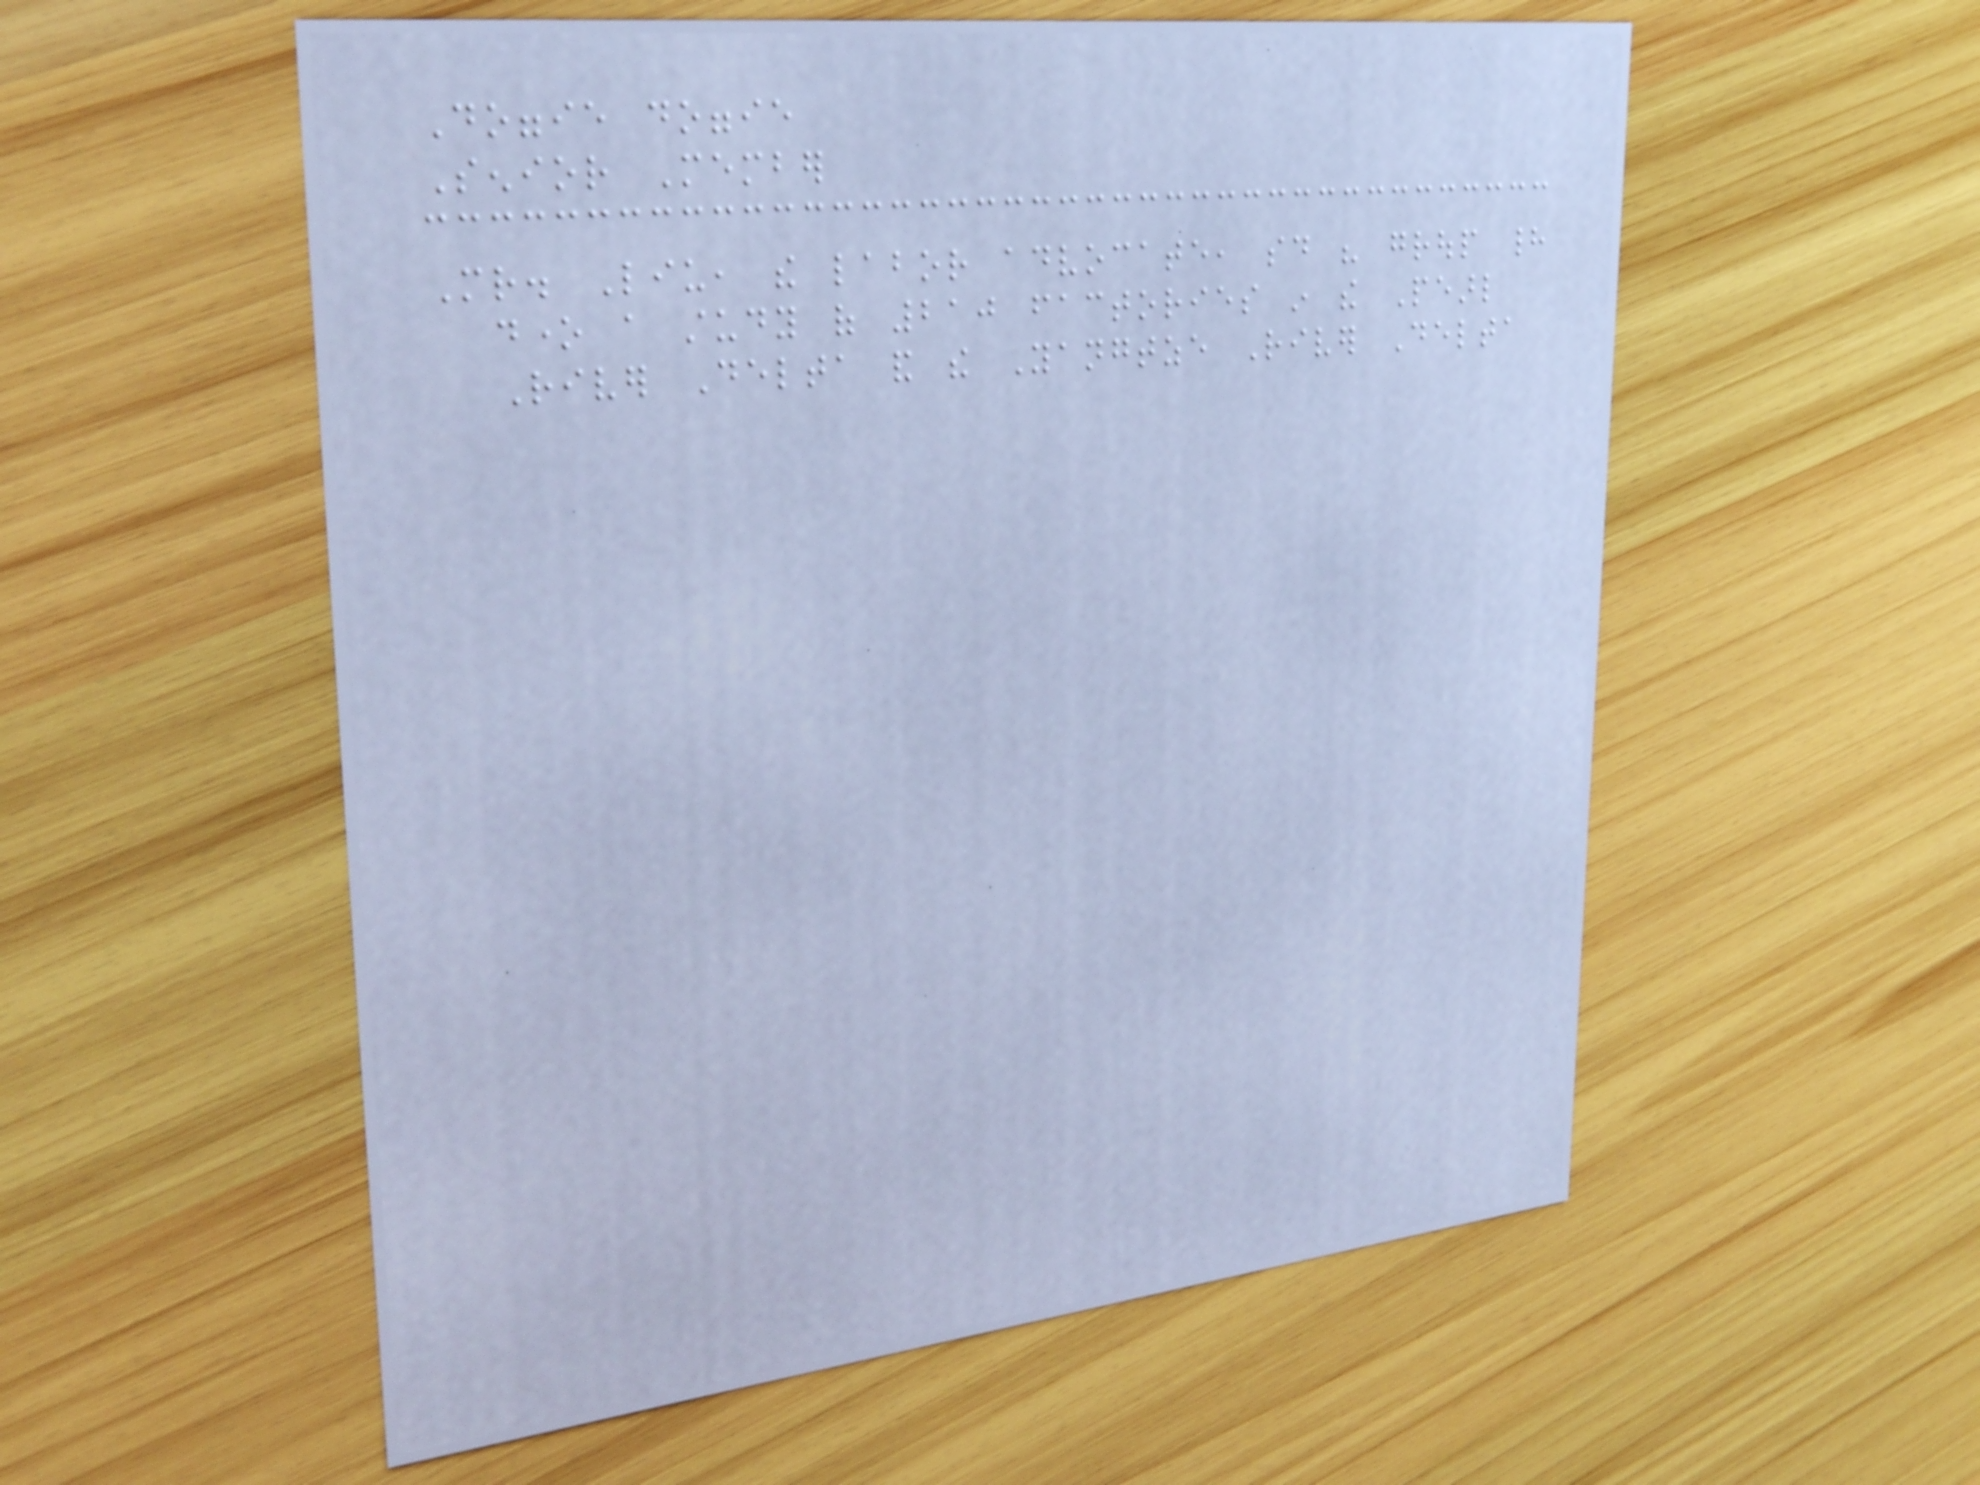Doggie doggie
Senior Member
Mr. Liu, the labor advocate, said his group had
done a study of 210 factories in the Pearl
River Delta and the Yangtze River Delta
